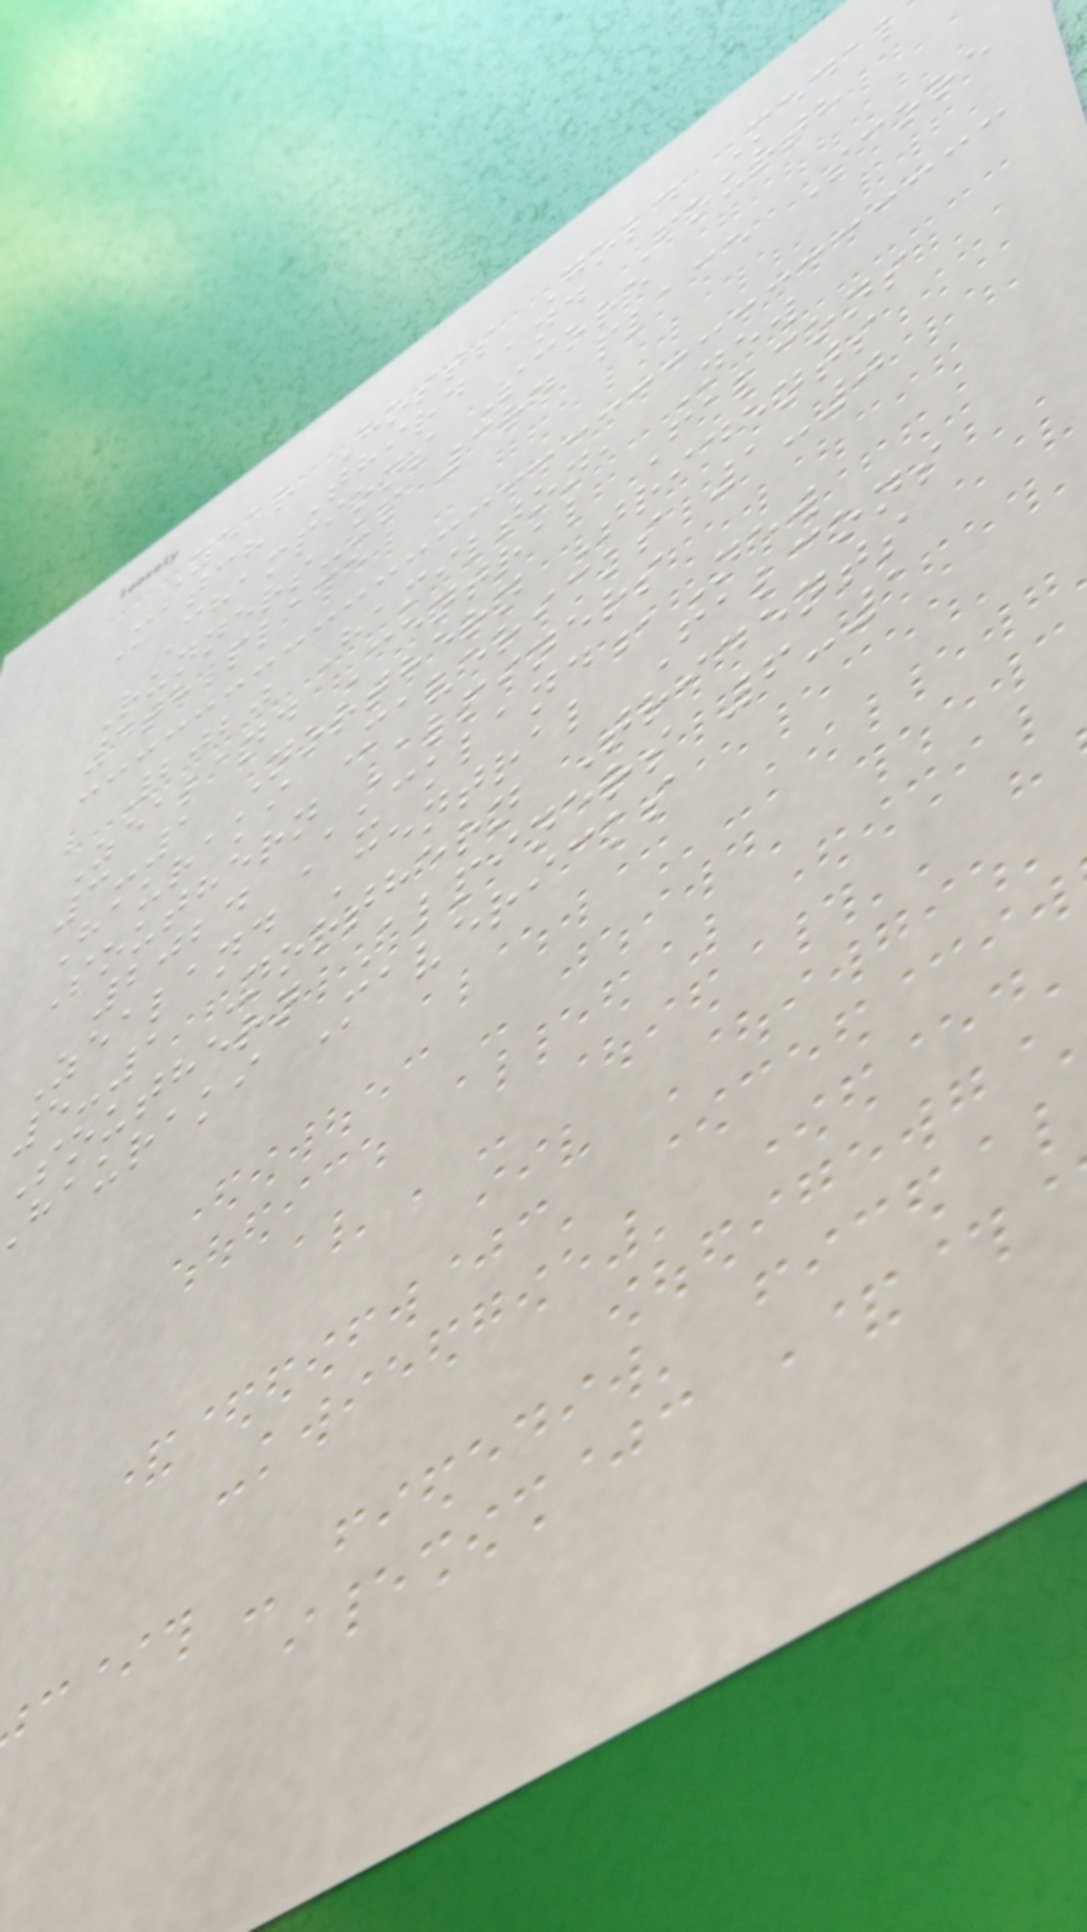Year Hosts Gold Medal
Match Third and Fourth
Champions Score
Runners-up 3rd place Score
4th place
2020 Hamilton, New
Zealand Central Falcons
3-1 Northern Tridents
Hauraki Mavericks 1-0
Southern Alpiners
2024 Auckland,New
Zealand Central Falcons
5-1 Northern Tridents
Southern Alpiners 6-1
hauraki Mavericks
